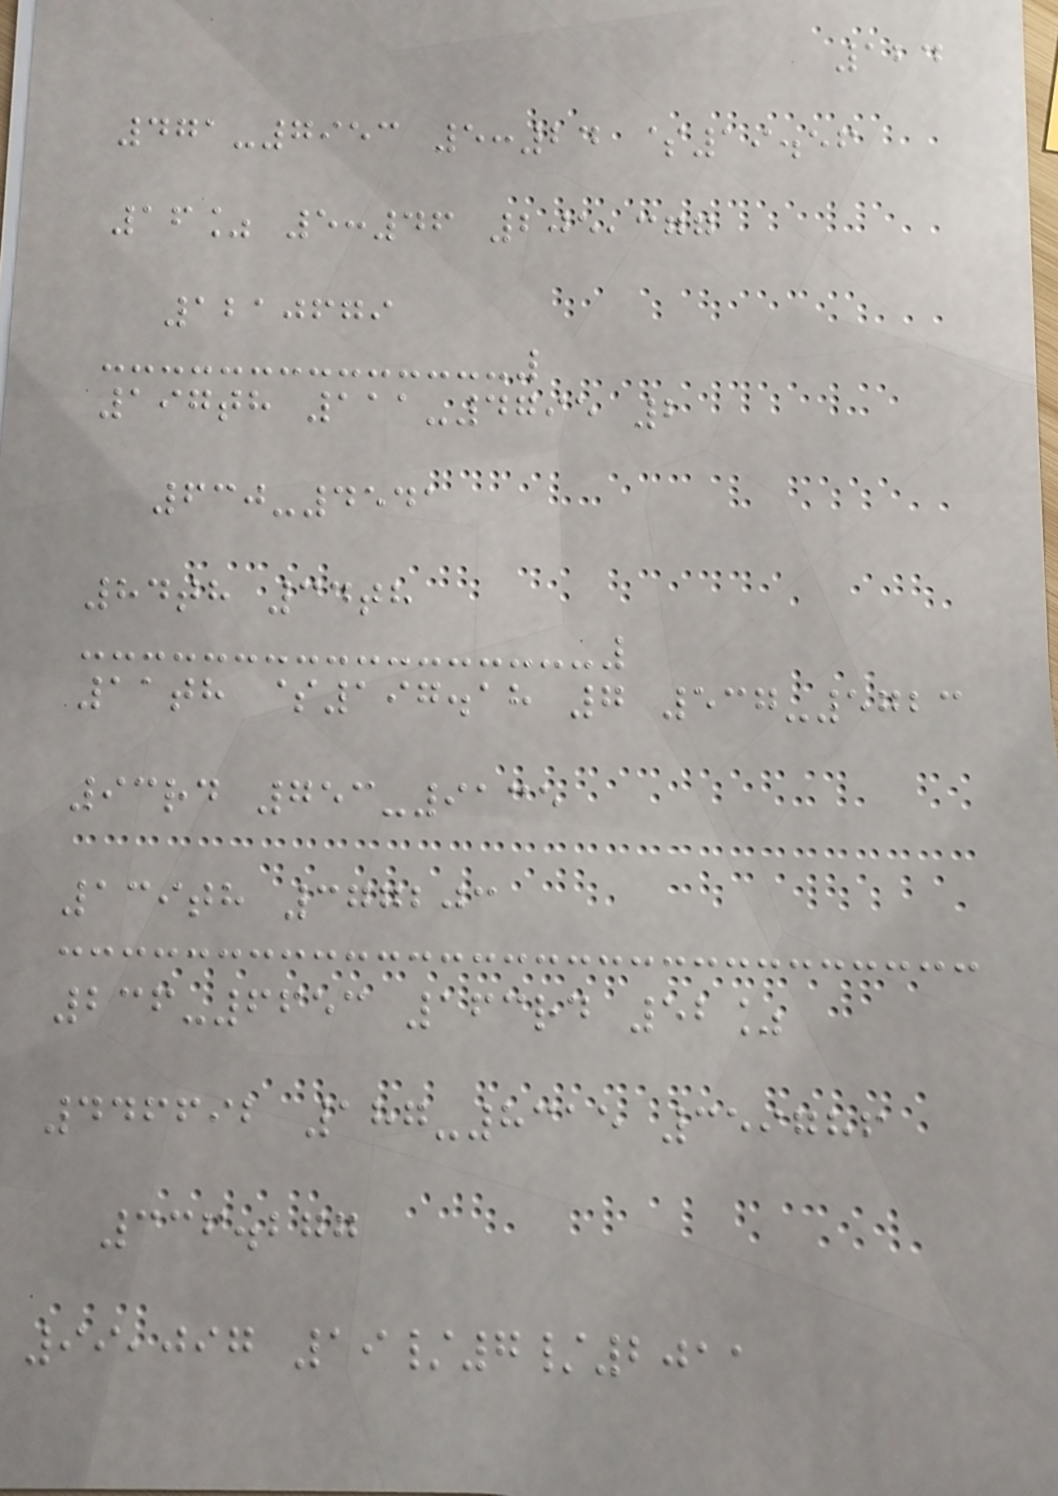124
471-7953 5:24 $19.56
16% 5:46 205,377
1210679
197th 111-4795 2
630-4541
84th 34th
11th $197.18 7 537-5723
93rd 753-9135
139th 377203
236-6653 163rd 52%
446692 187-8315 359786
336.277
99,097 19/7/2011
